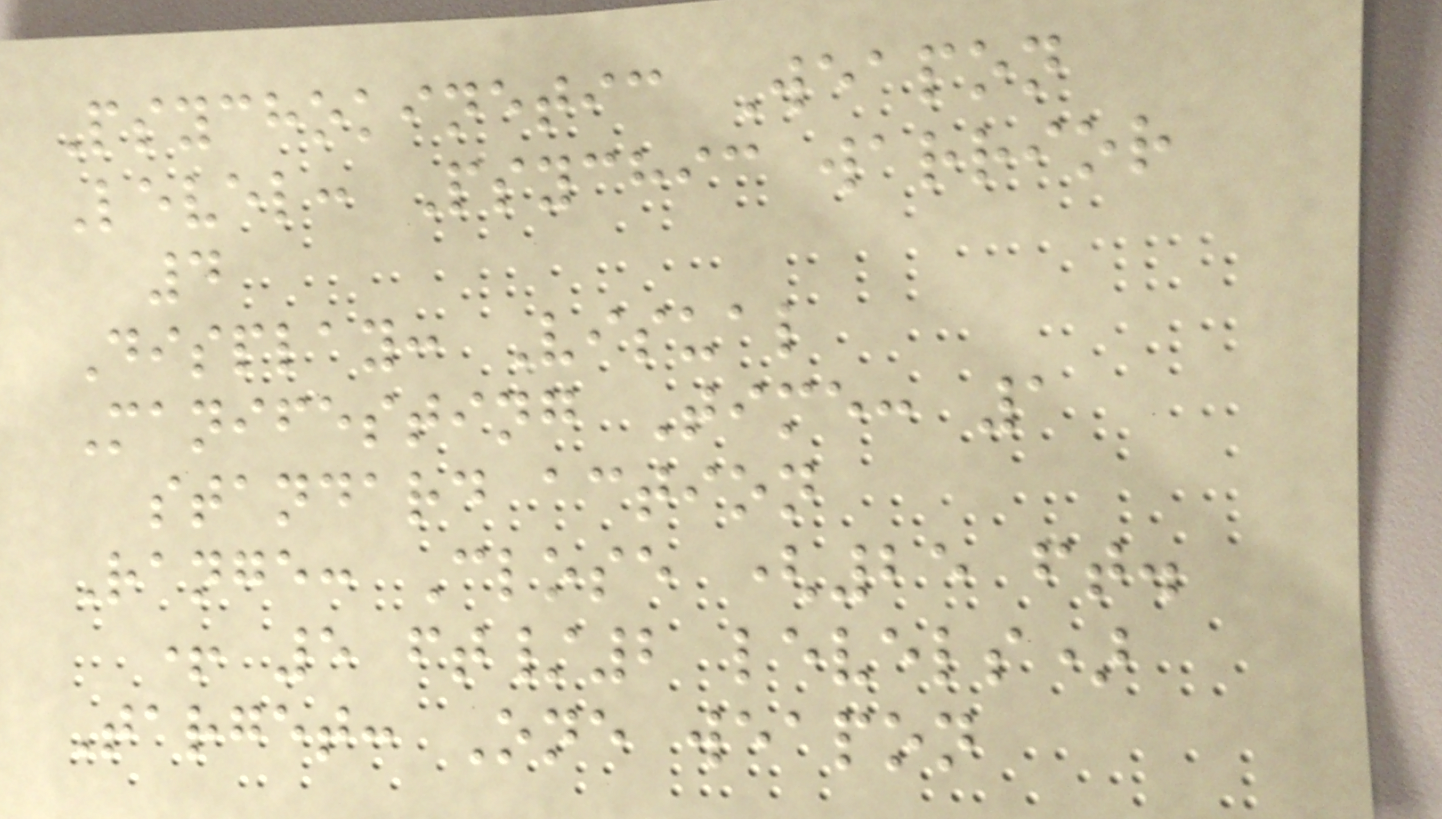Psychokinetic Weapon
Level: Psychic warrior
4
Display: Visual
Manifesting Time: 1
standard action
Range: Close (25 ft.
+ 5 ft/2 levels)
Target: One weapon
